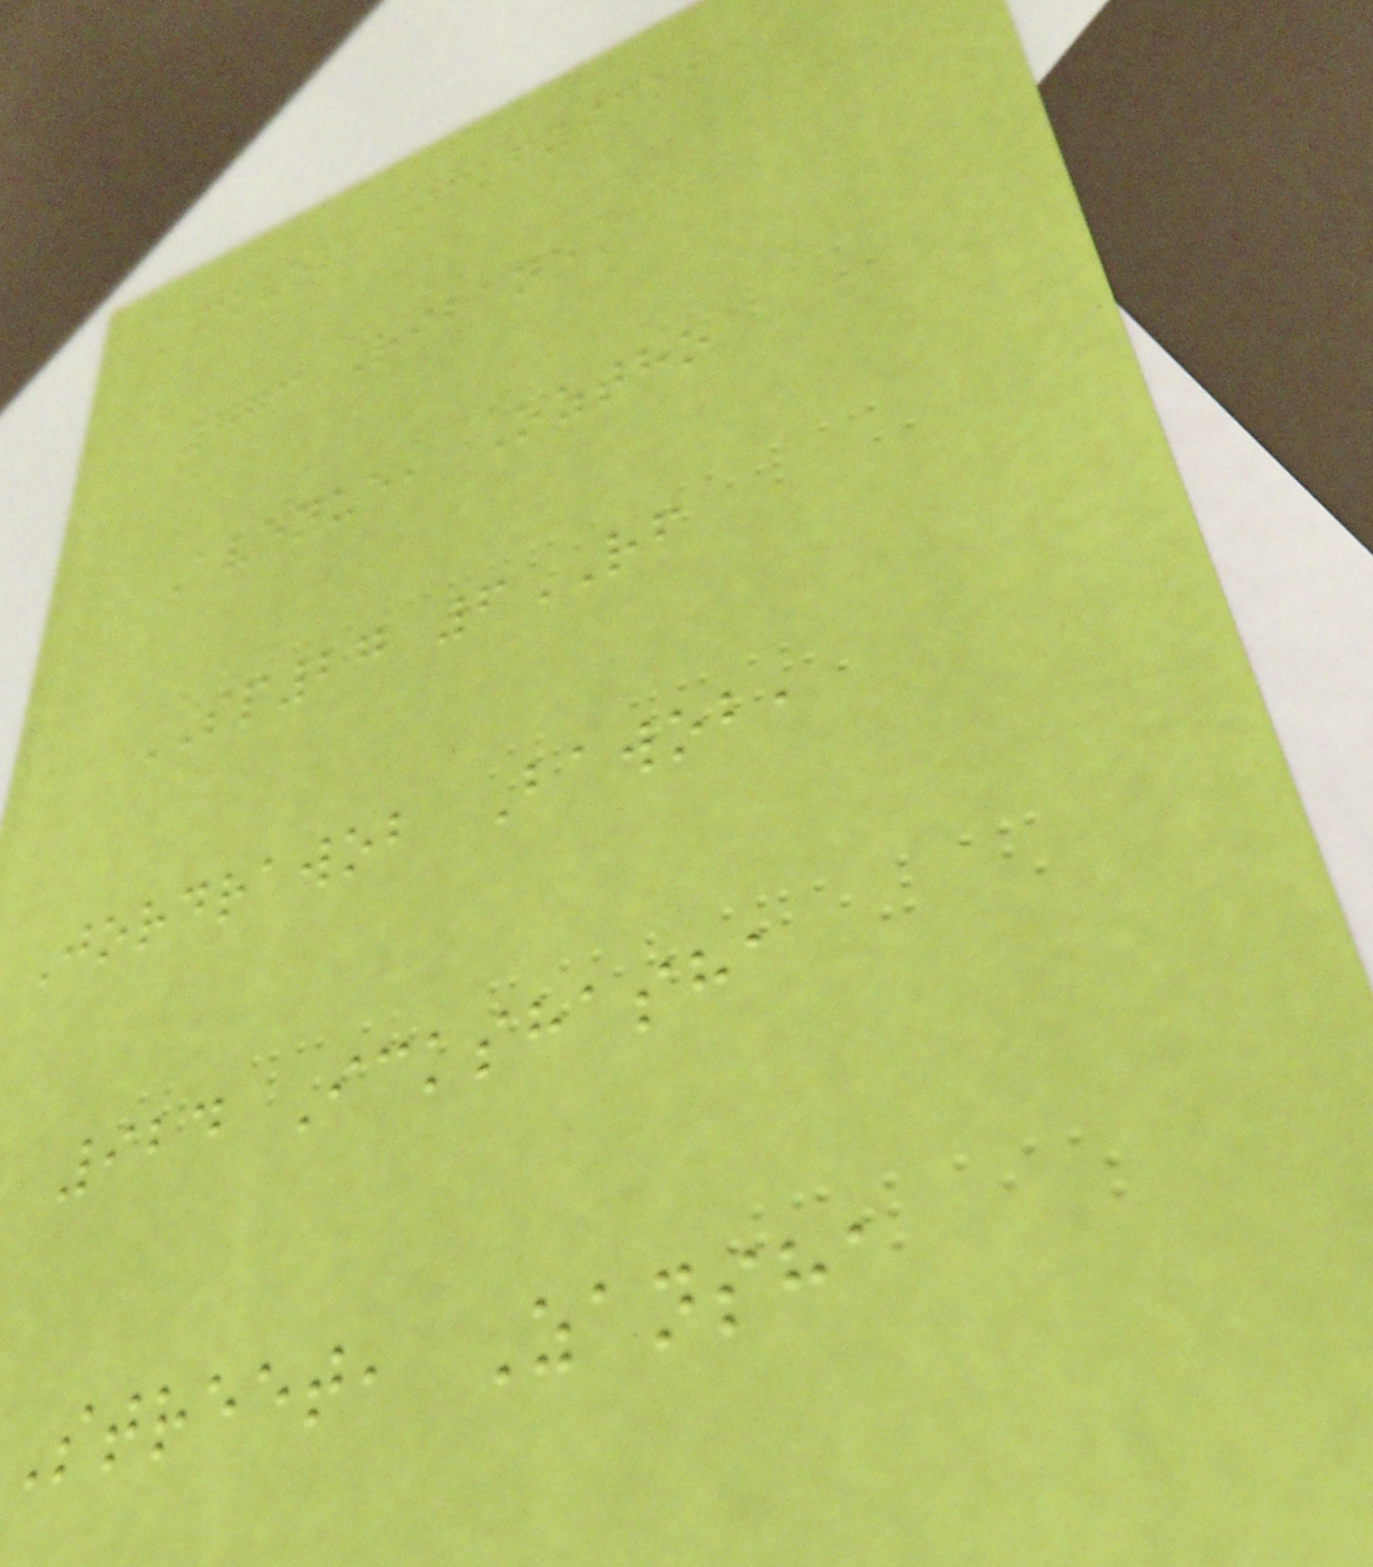Ickvel Ickfyick,
873 Ribane
Avenue, Oztho
SP27 6RF
Jordrawob Bawob,
924 Ickshasha
Street, Zansha
